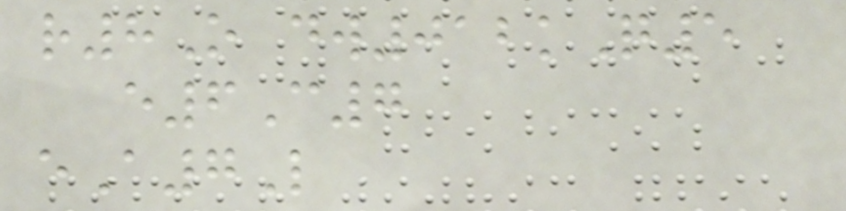r8O dw012kQ5
e6C7
eA7L
